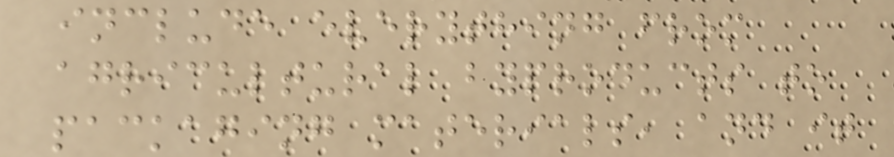include everything from
agricultural byproducts to
packaging materials, and it
